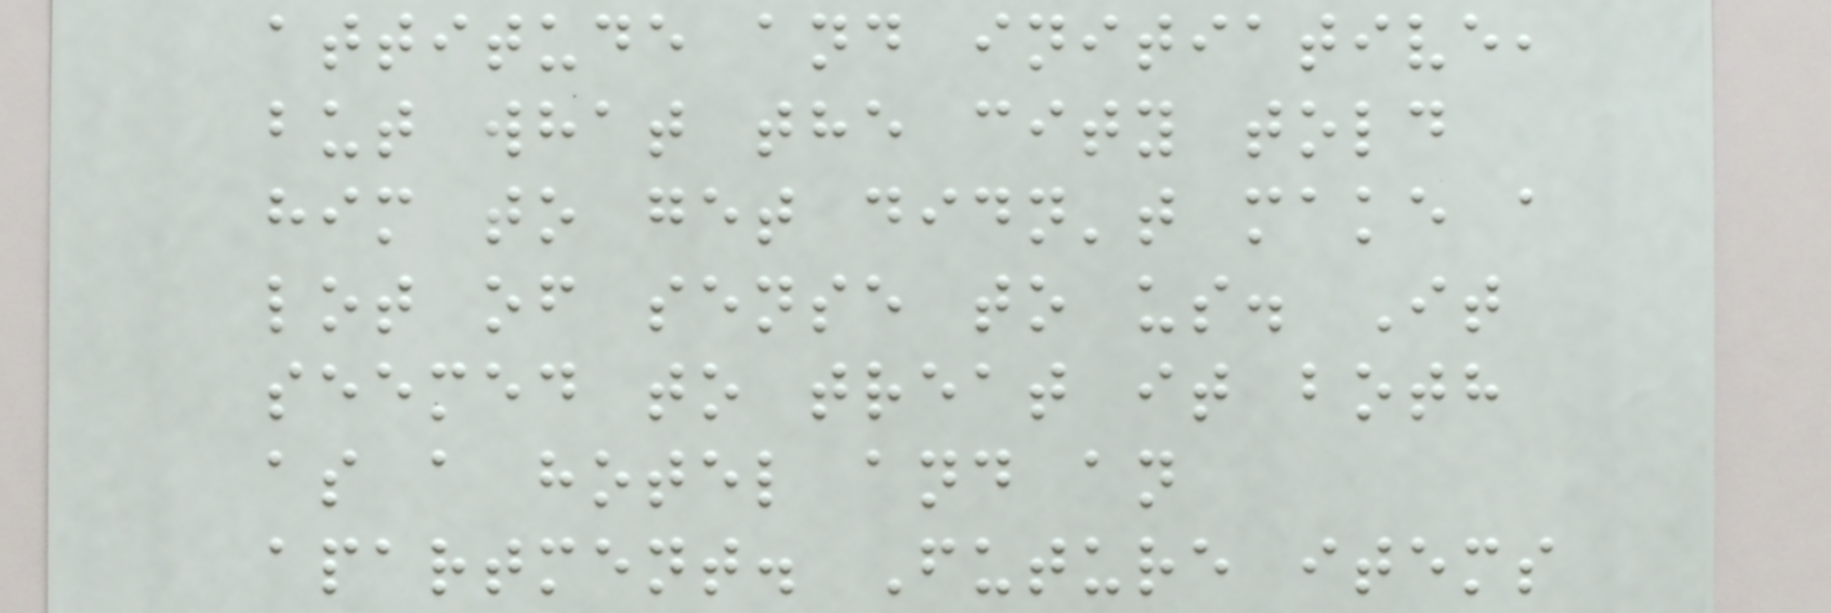attitude and initiative,
but what the city told
him to get didn't make a
lot of sense to us. It
seemed to treat it both
as a hotel and an
apartment. Future items
